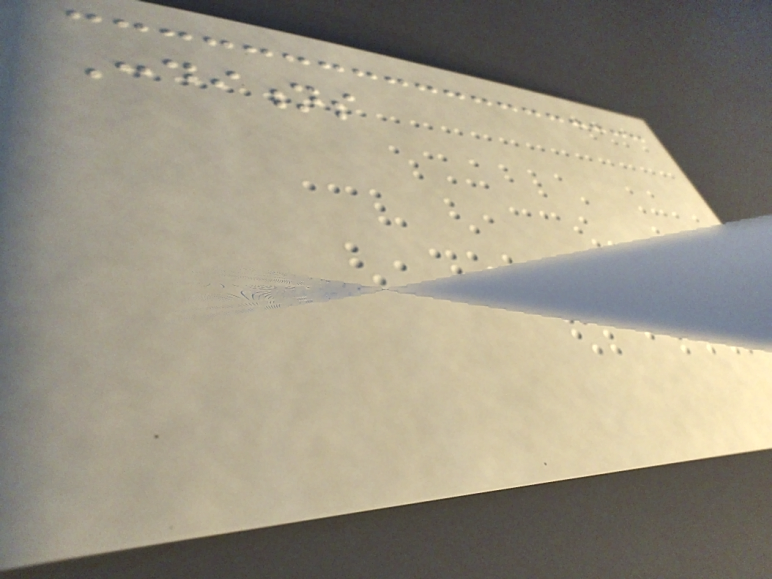Conditions
